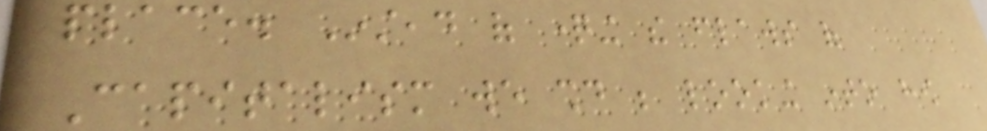place. Instead of questioning the flaws of
Capitalism we should be looking into how
